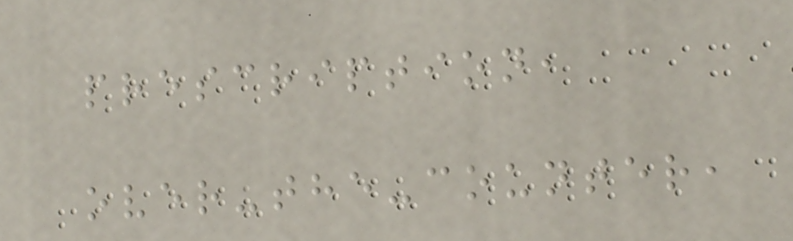prescription,
over-the-counter,
